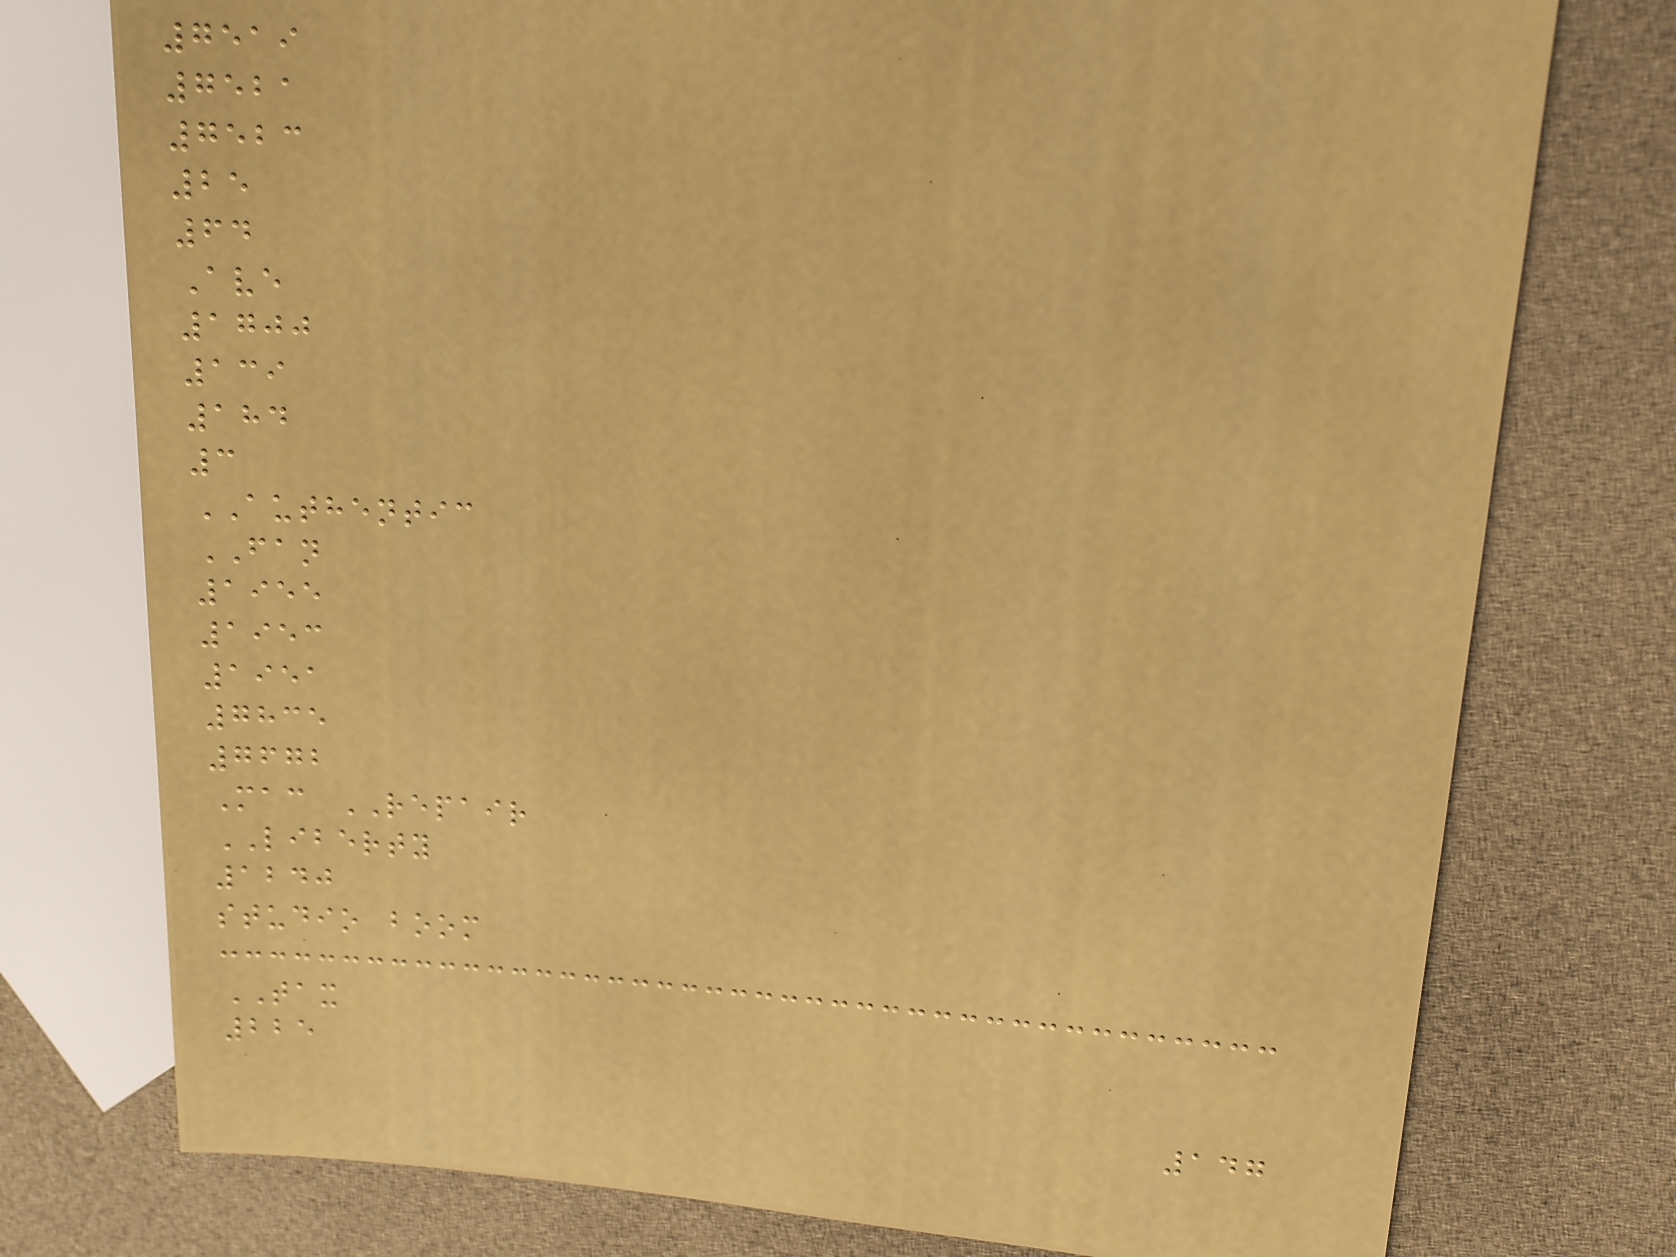7519
7521
7523
25
64
Ave
1700
139
184
3
AUTHENTIC
FAN
1955
1953
1951
7835
7672
Mac REPAIR
LIBERTY
1240
studio boom
TAX
225
147
